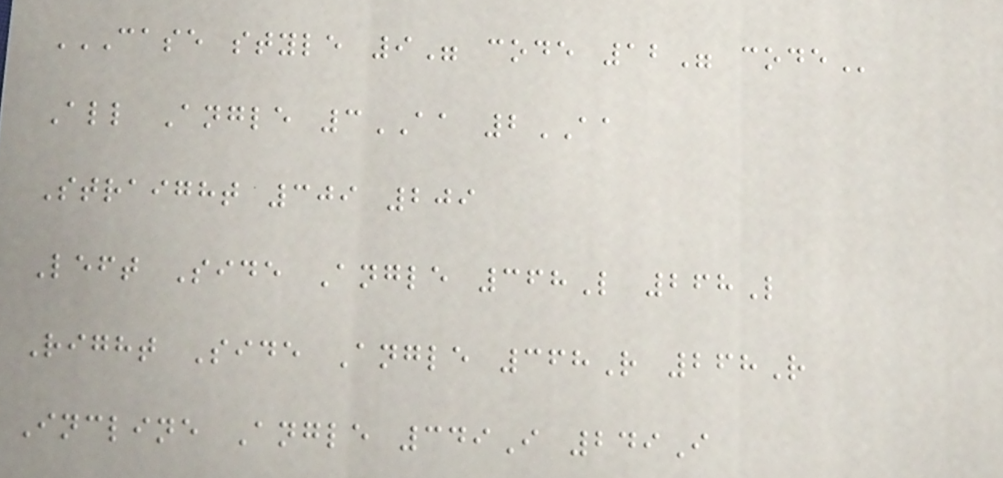CASE STYLE 9" CODE 12" CODE
All Angle 3AA 2AA
Straight 309 209
Left Side Angle 368L 268L
Right Side Angle 368R 268R
Incline Angle 349I 249I
